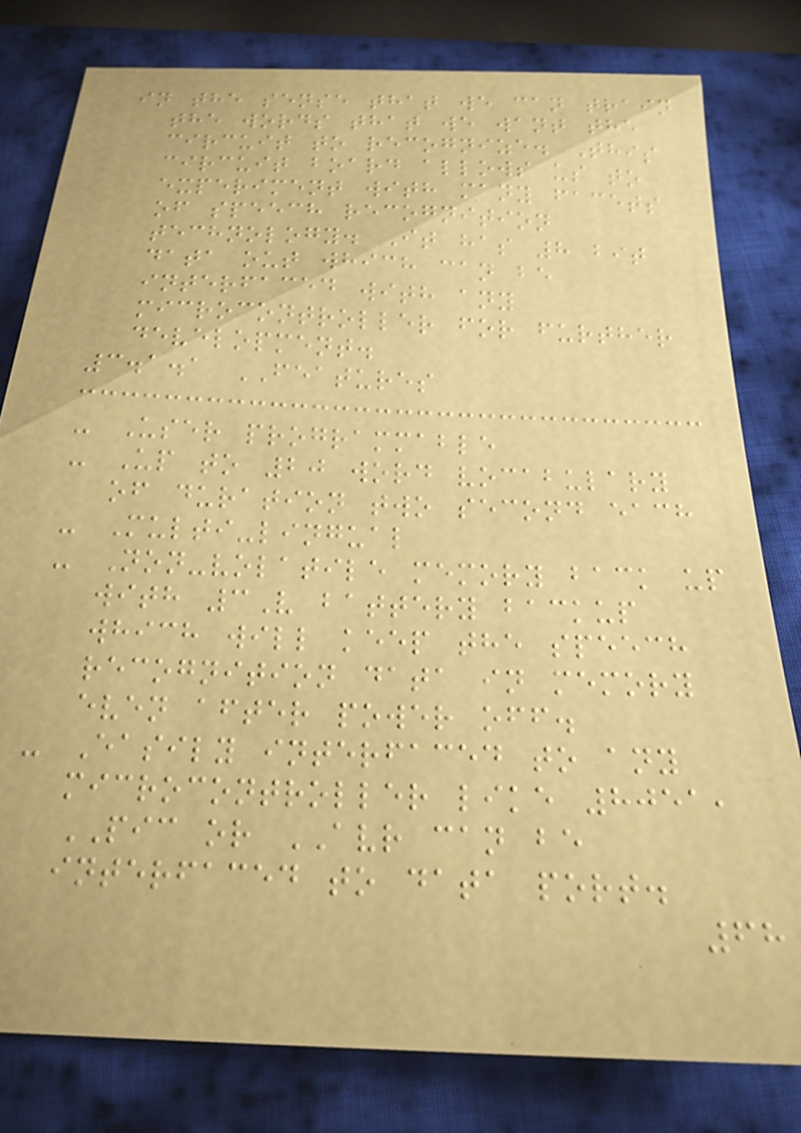in the sense that we can train
the words that we want the
circuit to recognize. This
circuit board allows us to
experiment with many facets
of speech recognition
technology. It has 8 bit
data out which can be
interfaced with any
microcontroller for further
development.
3.1.1 FEATURES
- User programmable
- Up to 20 word vocabulary
of duration two second each
- Multi-lingual
- Non-volatile memory back up
with 3V battery backup
which will keep the speech
recognition data in memory
even after power off.
- Easily interfaced to any
microcontroller like 8051,
PIC or AVR can be
interfaced to data port.
68
